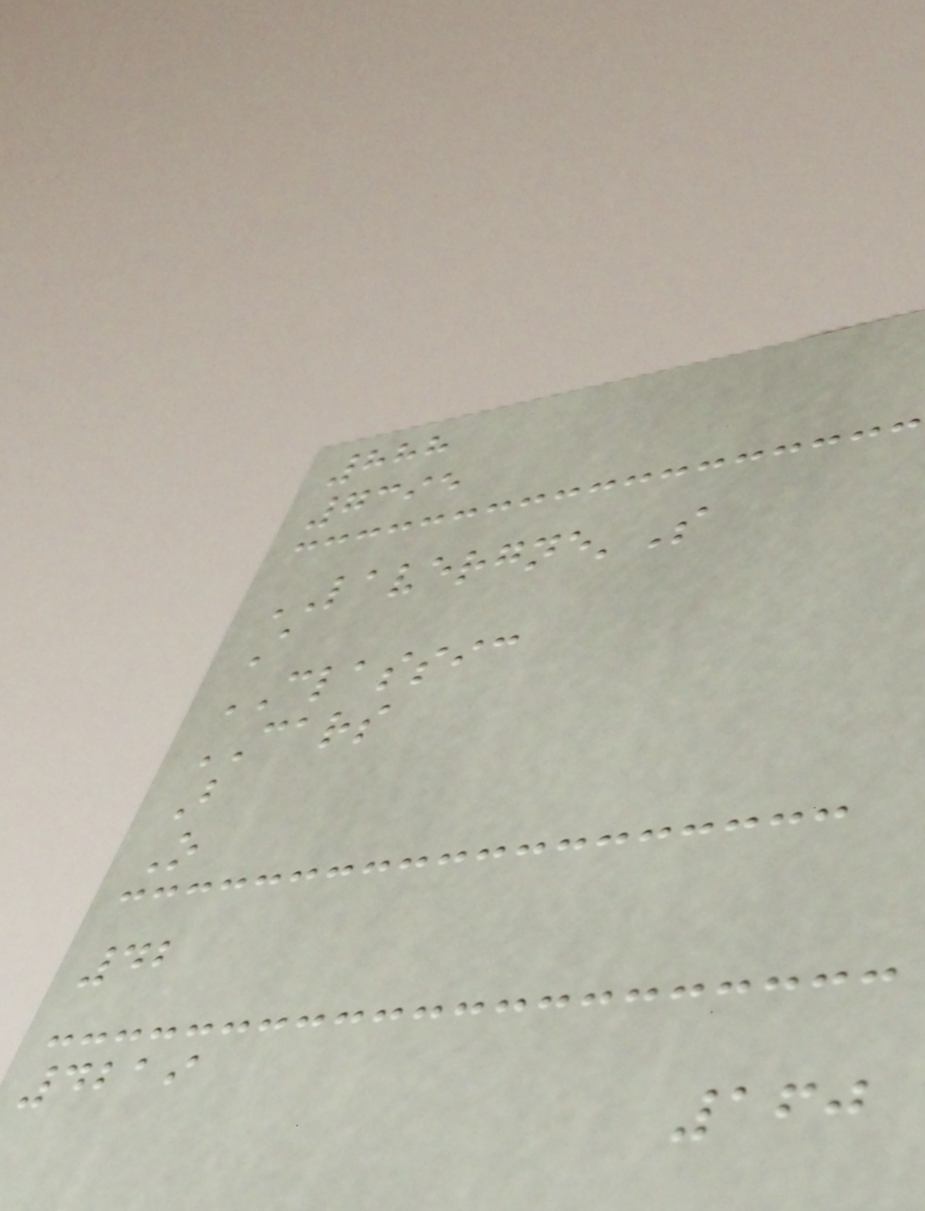888
7395
LAVERGNE'S
A
CLASSIC
CARS
B
O
42
4219
160
